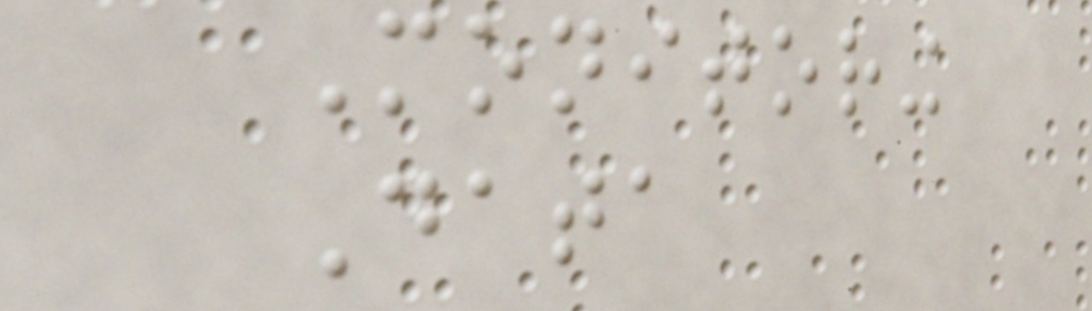Monitoring
Data
